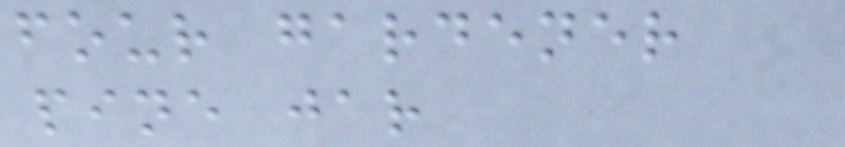four gardener
pine jar
